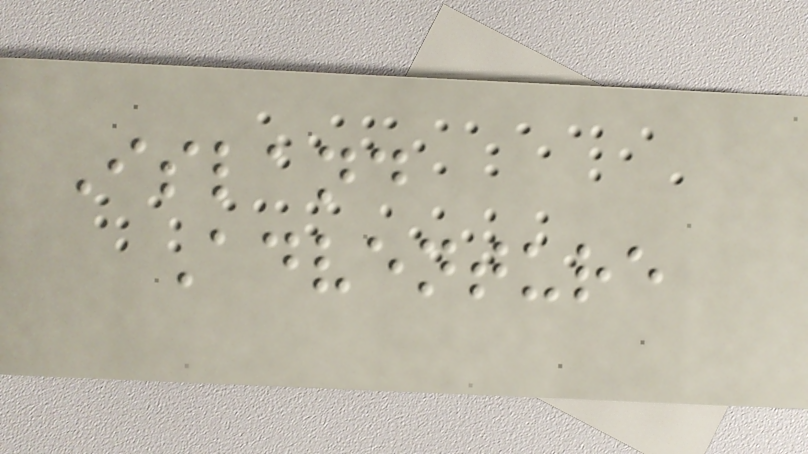Island
Adventure
